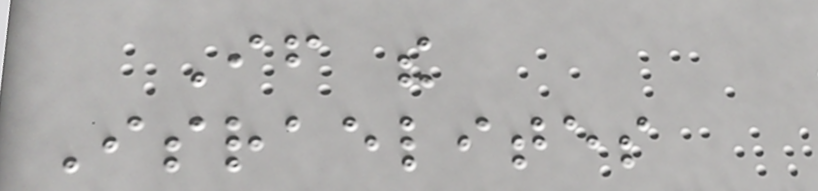If the
Israelites
